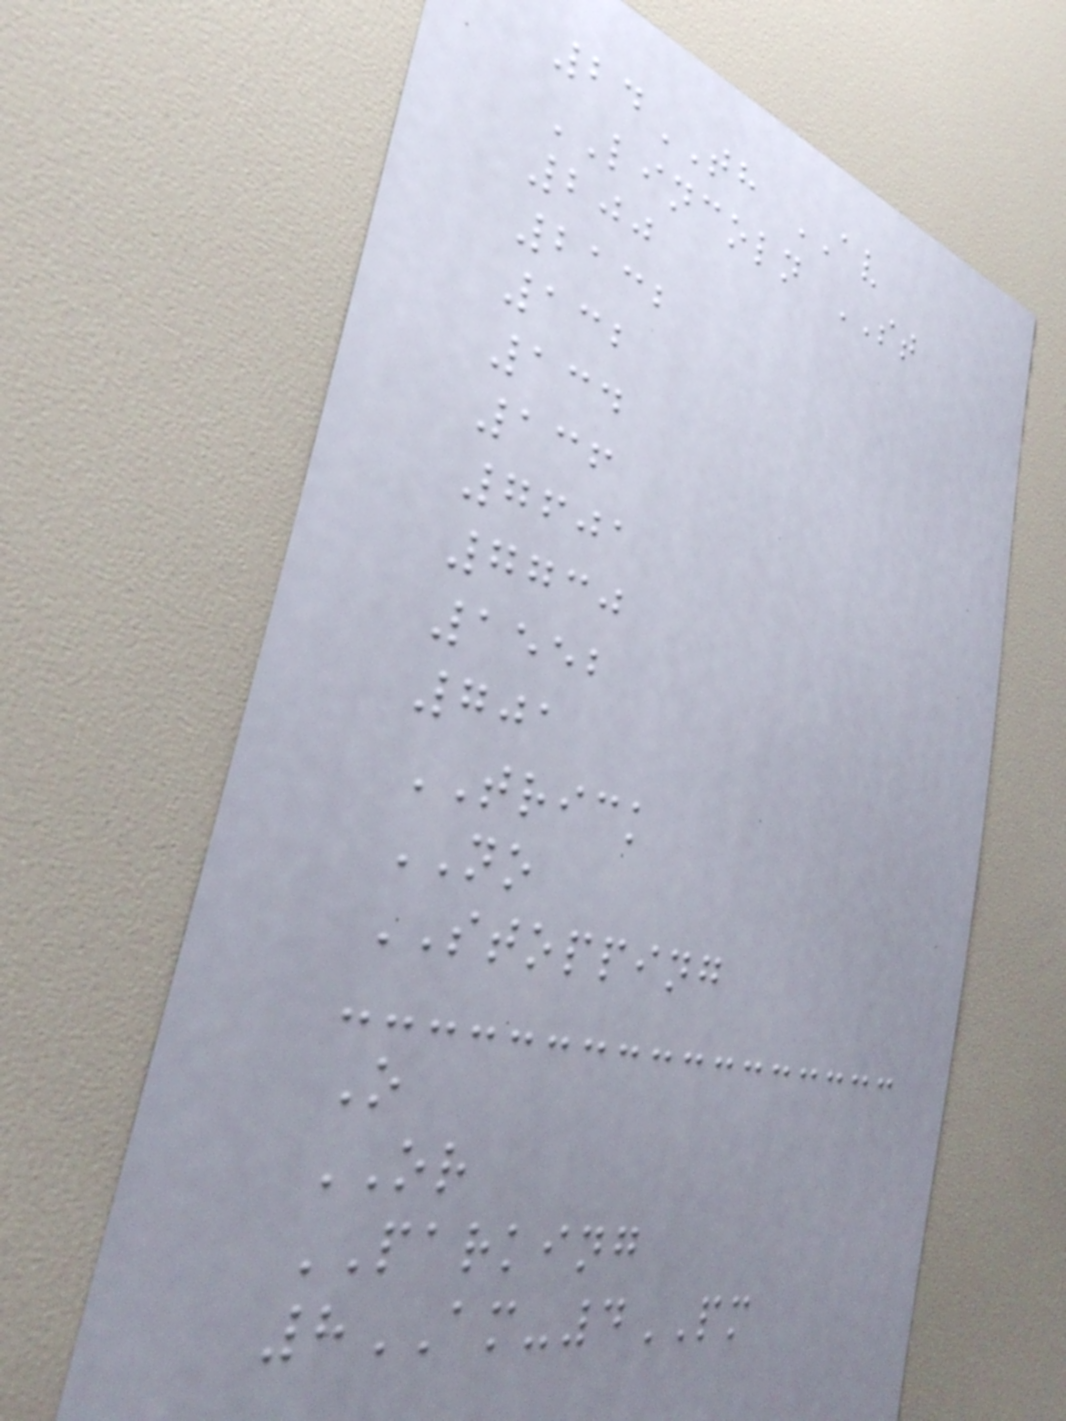24TH AV
LINCOLN ST
200
2132
132
134
136
7601
7730
1552
701
TRICK
NO
STOPPING
O
OR
PARKING
8AM-4PM
